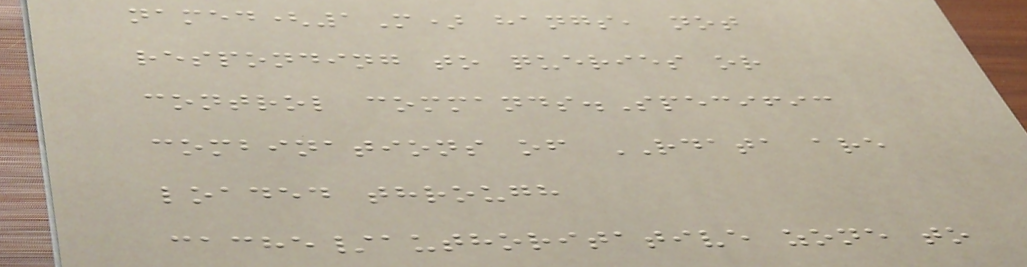named(1M) hangs, not
responding to queries or
control commands.Specific
combinations of RDATA are
loaded through
cache/authoritative zone to
